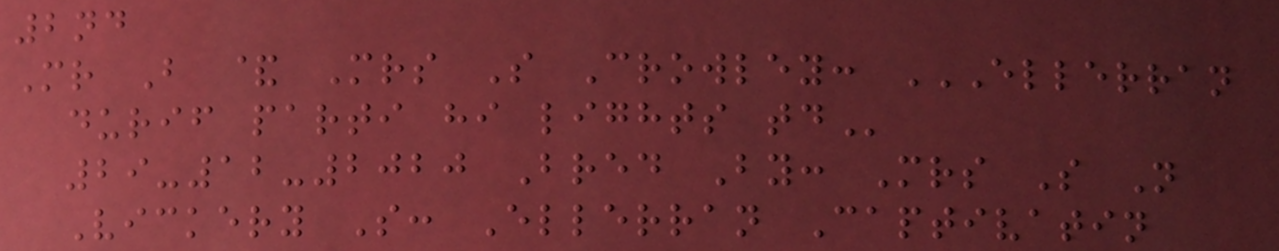2nd
Mr B & Mrs S Crowley: ELLERRAN
DURIF PARTI HI LIGHTS TD
29-12-2020 Bred By: Mrs S N
Vickery S: Ellerran Captivatin
